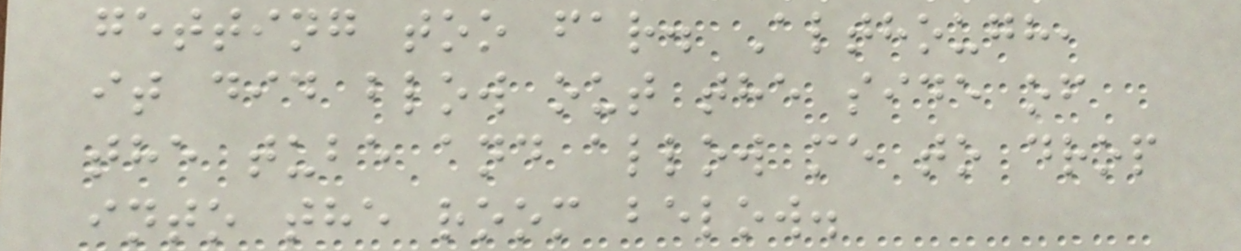getting too far. Although,
it did blow out the side of
the tube and allow me to drop
into the room below.
